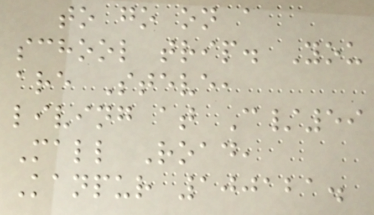to go on a
school trip. You
are Steve,
living at C/59
Mall Road,
Kanpur 100121.
